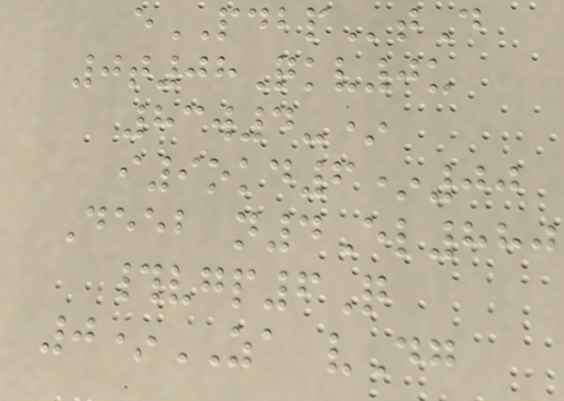ePDBPtD
0t08Qkv0u
83w4-*
i9okd6*00
Deeb n4El880
#vgp6Q
0*ZA vDg
